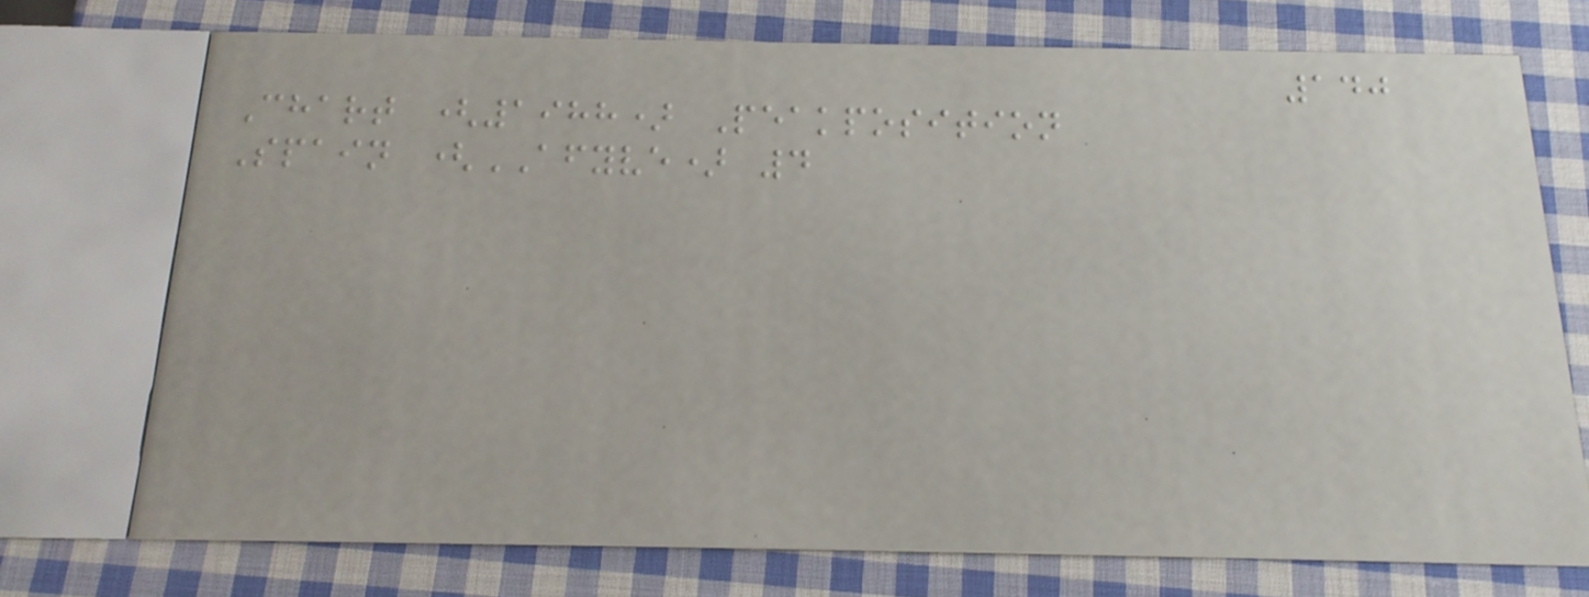140
Chart (1988) Peakposition
Spain (AFYVE) 4
